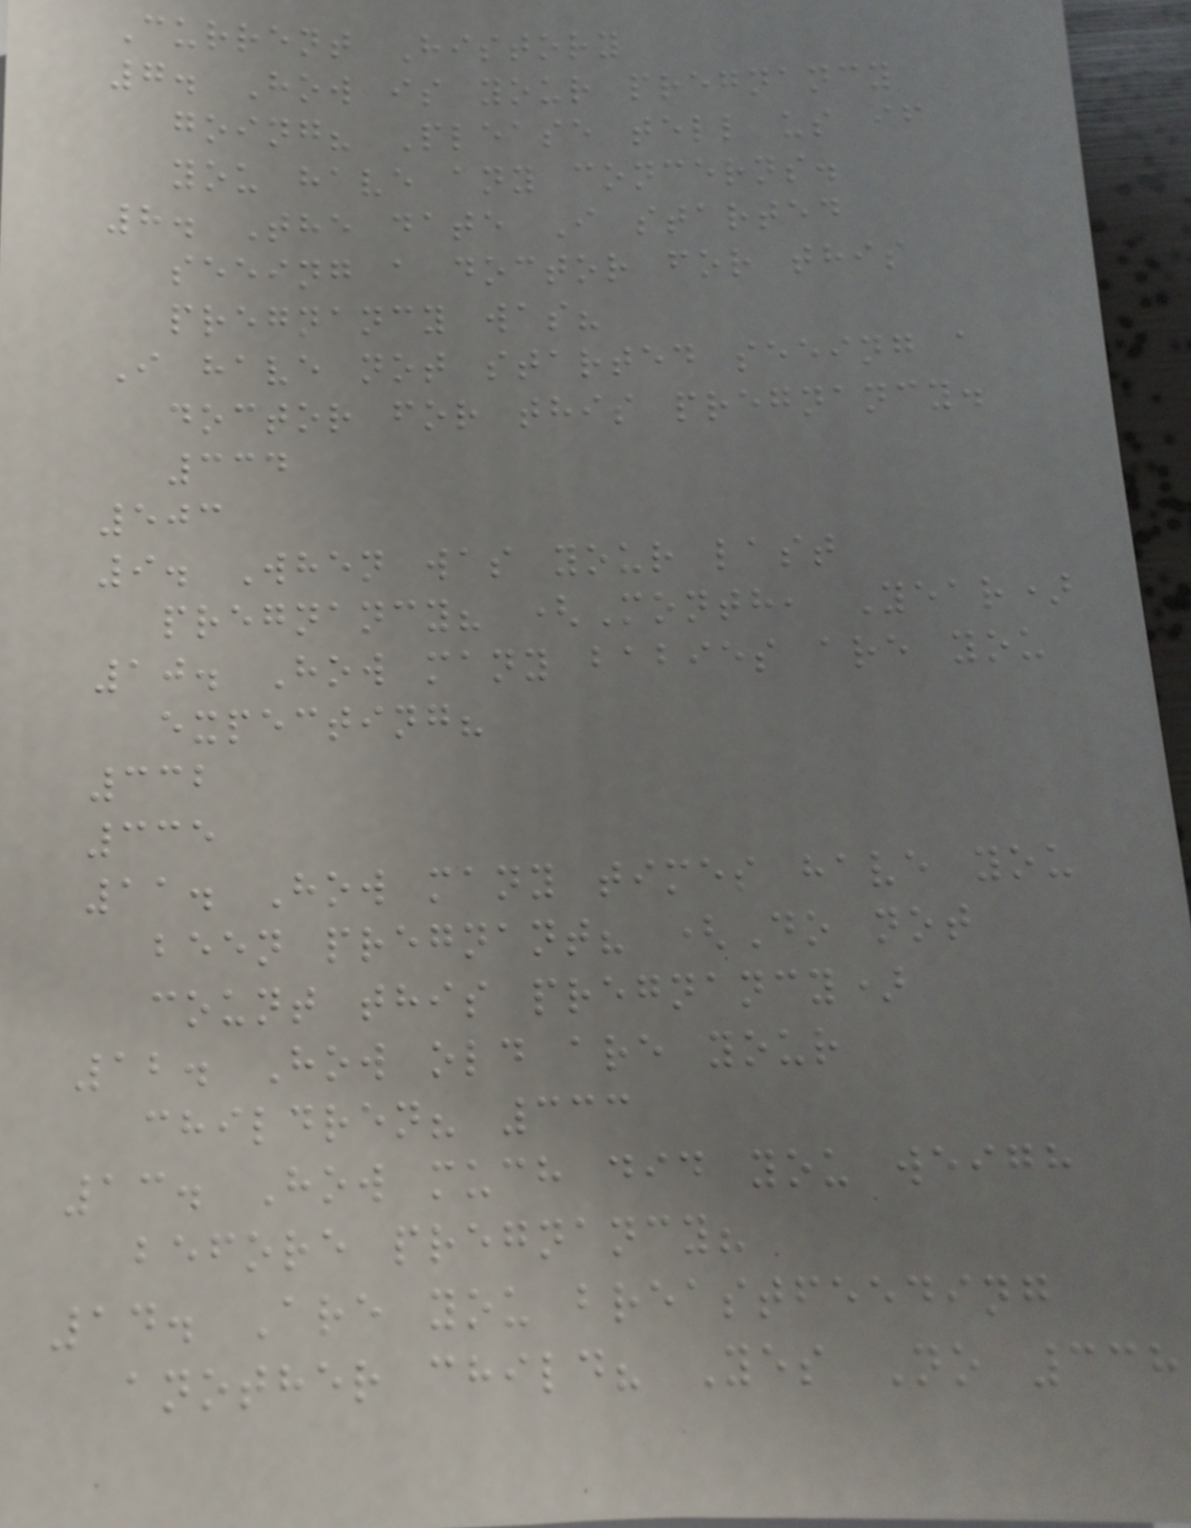Current History
7. How is your pregnancy
going? Please tell us if
you have any concerns.
8. The date I started
seeing a doctor for this
pregnancy was?
I have not started seeing a
doctor for this pregnancy.
334
503
9. When was your last
pregnancy? (Month, Year)
10. How many babies are you
expecting?
332
335
11. How many times have you
been pregnant? (Do not
count this pregnancy)
12. How old are your
children? 333
13. How much did you weigh
before pregnancy?
14. Are you breastfeeding
another child? Yes No 338
